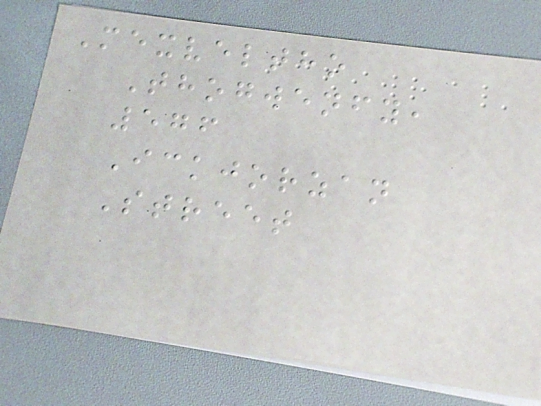Mexveltho
Thogwenfy,
576
Ickjorzan
Street
